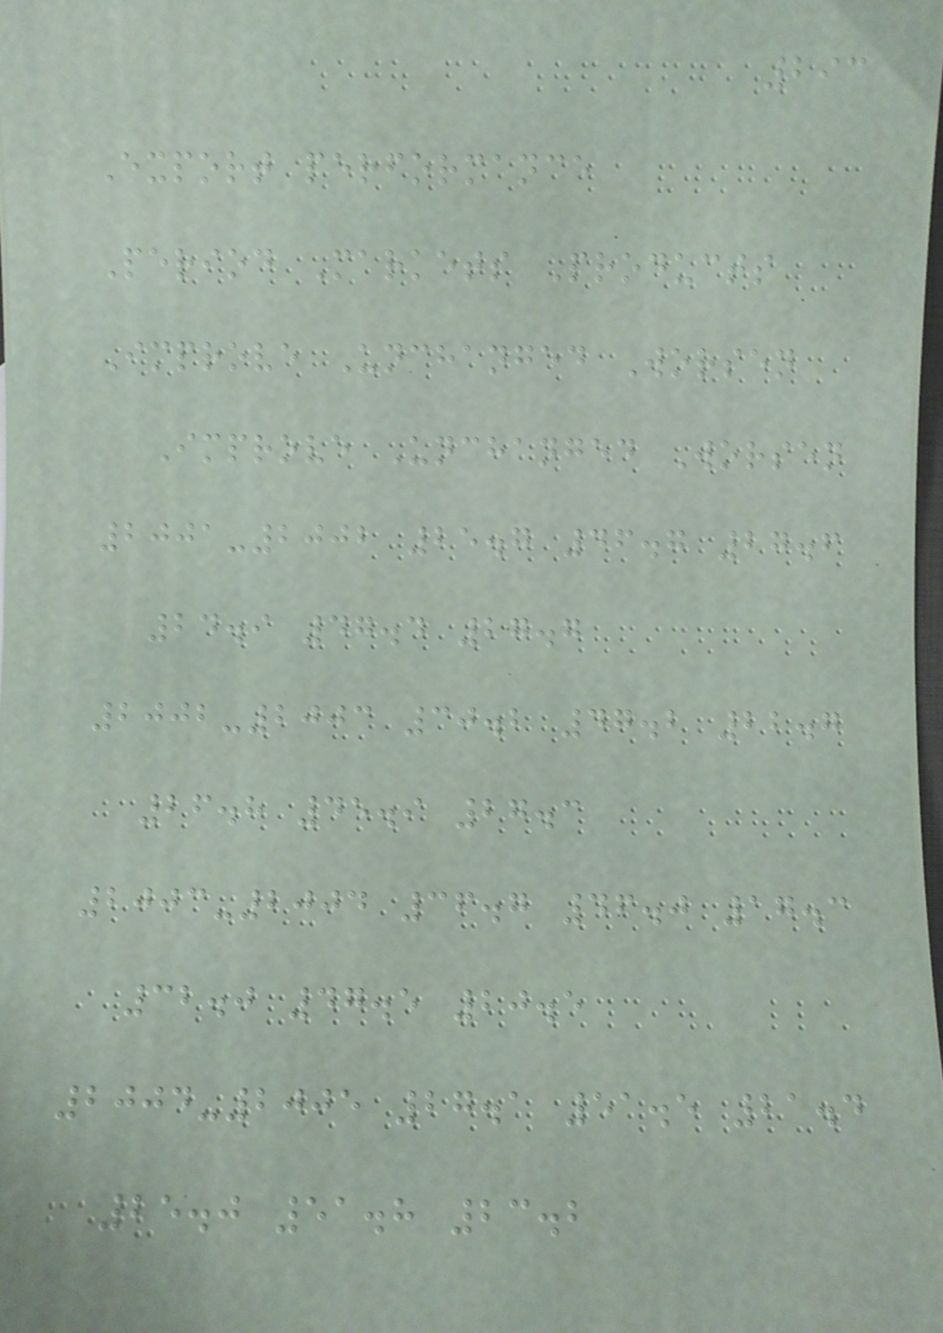293
Export performance
Period Markets Products
Improve Unchanged Worsen
Improve Unchanged Worsen
2001-2002 25.7 46.7 27.6
24.9 47.4 27.7
2002-2003 30.2 47.2 22.7
26.8 45.9 27.3
2003-2004 36.7 46.0 17.3
32.0 47.5 20.5
2004-2005 27.1 51.5 21.4
25.0 51.8 23.2
